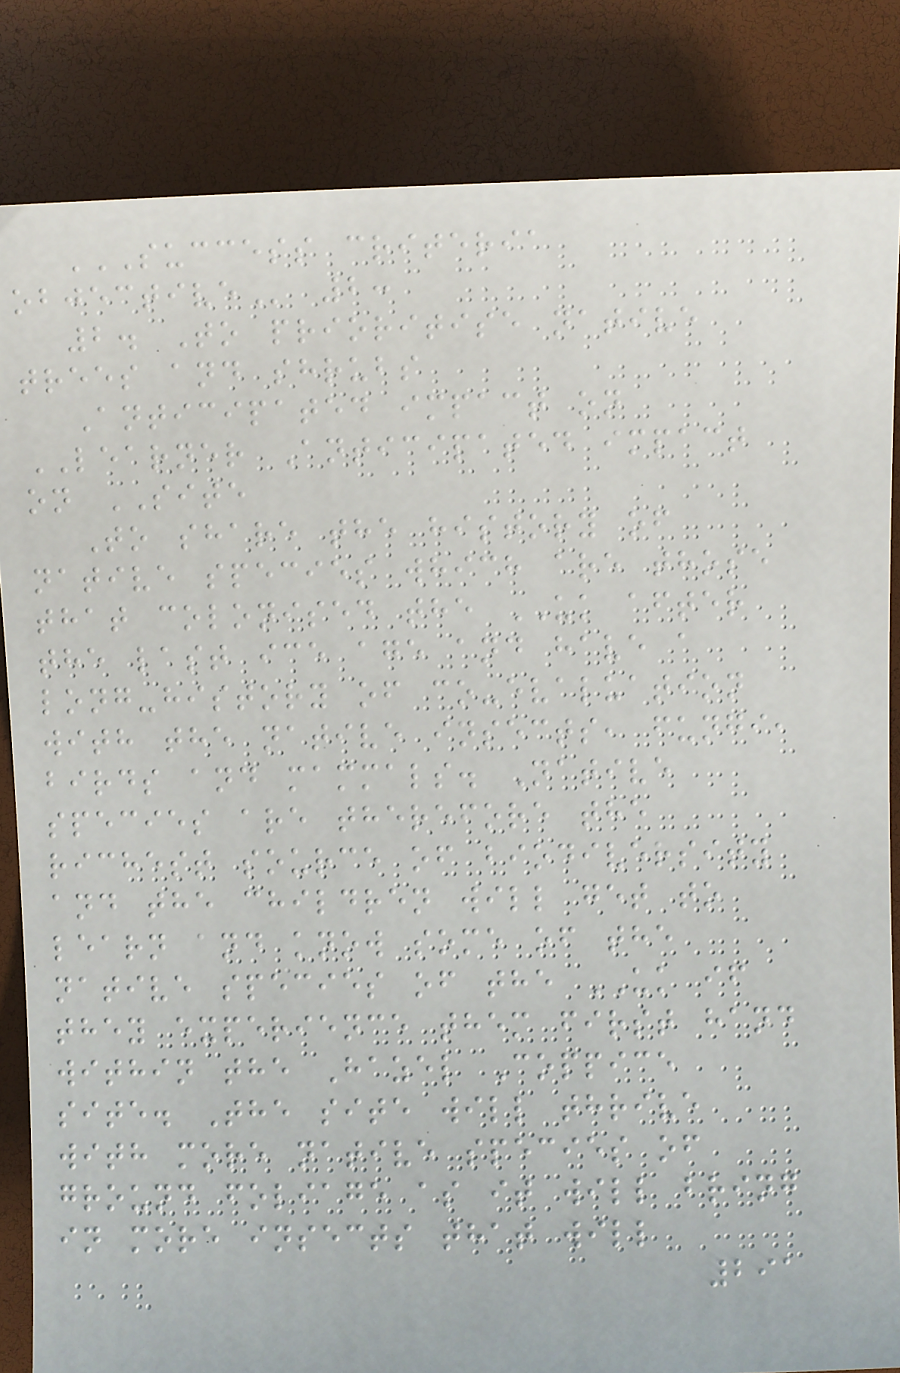SUCCESS CRITERIA
OBJECTIVE 2:
2. To prioritise native
trees and shrubs
Anticipated impact on
LEARNER Anticipated impact
on SITE
To share the history of
native species which are those
that colonised the UK after
the last ice age and have a
long-history of co-evaluation
with the native insects, fungi,
birds and mammals. Native
species are therefore the
richest source of biodiversity
and the children will get to
learn and know some of the
native species of the UK if
they experience them first hand
within the Hazel Coppice
site. The site will thrive
with more native species of
ground foliage as it will bring
in more insects that will
291
